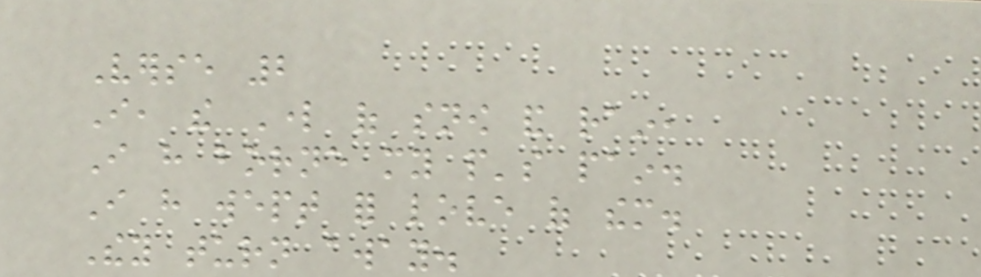Verse 2
I, the Lord of snow and rain,
I have borne my people's pain.
I have wept for love of them.
They turn away.
